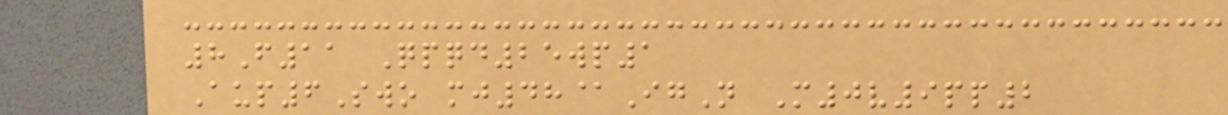8F11 Qpqd25wp1
Aup6Swo mj48@IgN M0v9pp2
